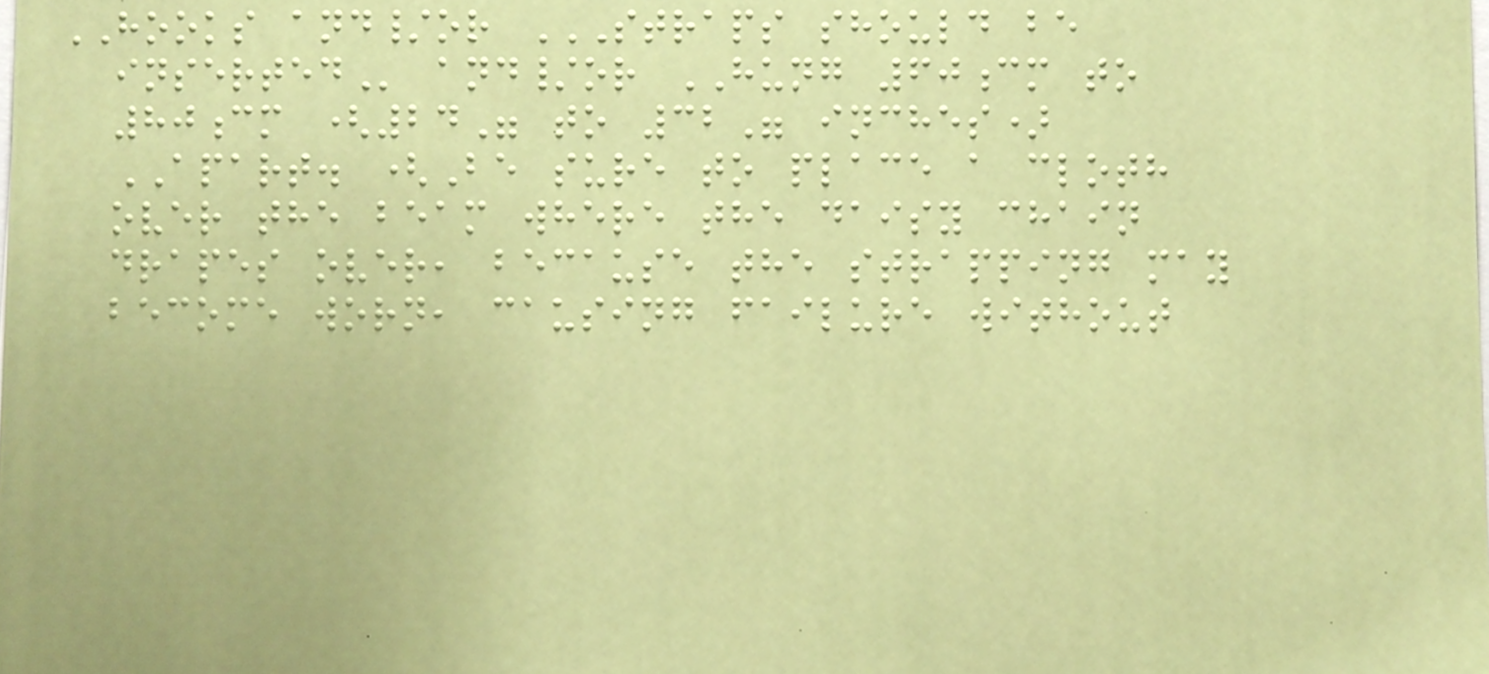HOOKS and/or STRAPS SHOULD BE
INSERTED and/or HUNG 60cm to
80cm (24" to 32" inches)
APART. (Be sure to place a cloth
over the beam where the daisy chain
drapes over, because the strapping may
become worn, causing failure without
